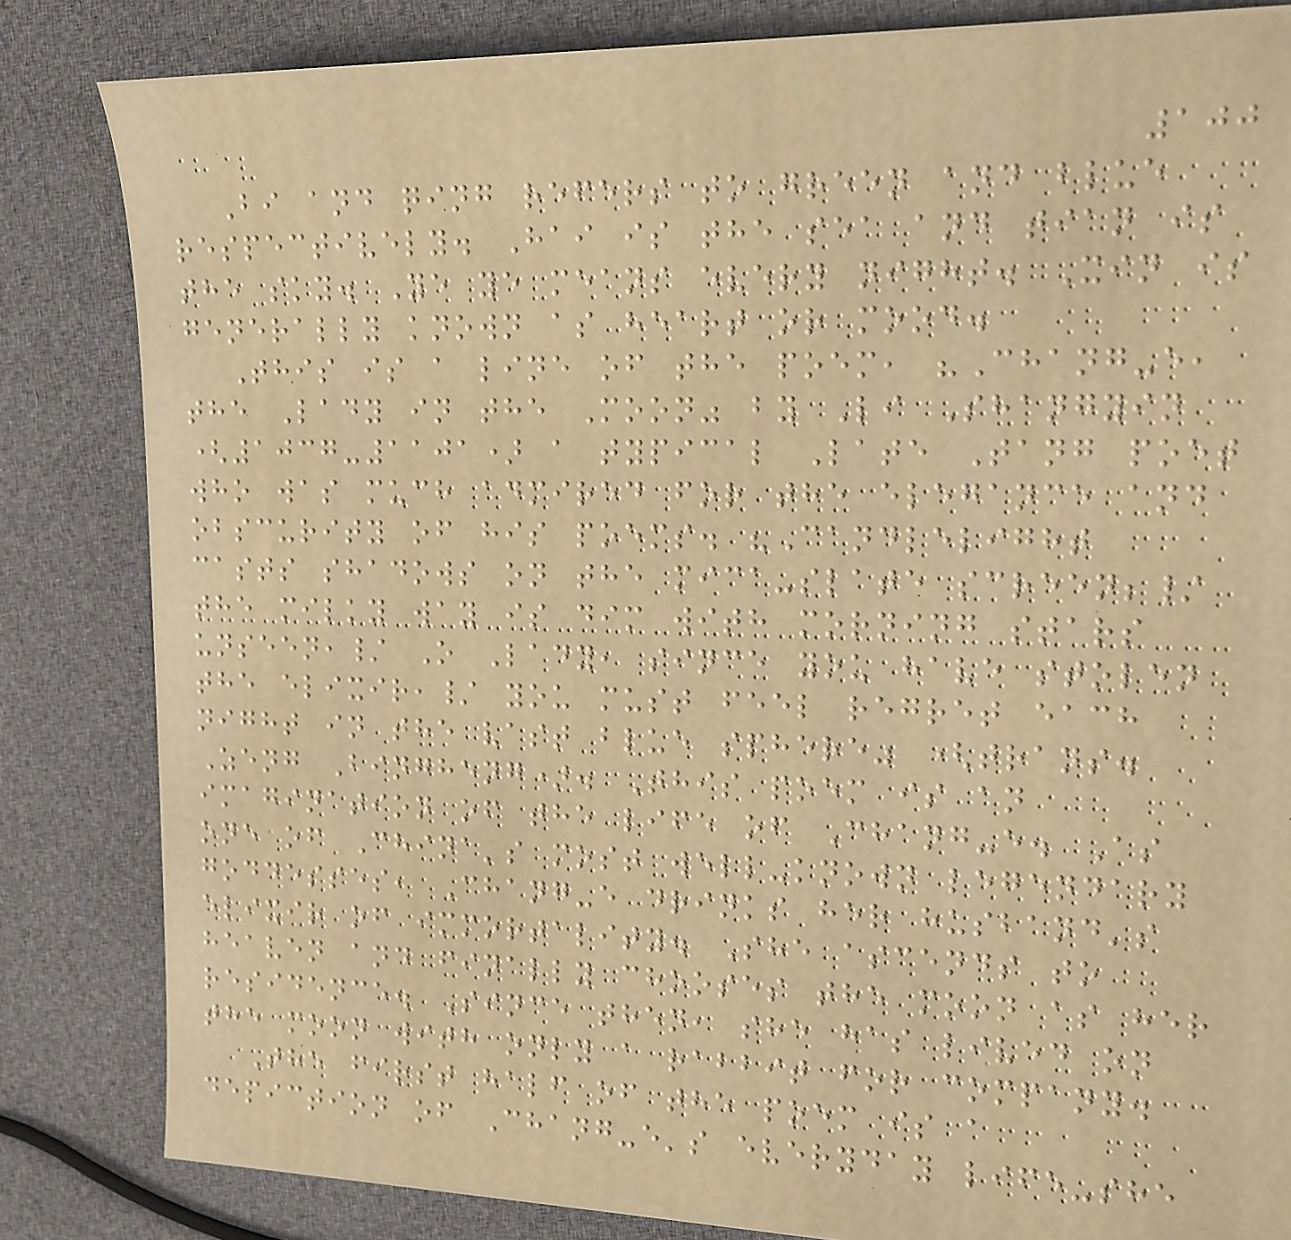100
Bi and qing refers to green and blue
respectively. Hai is the sea and tian is
the sky. Ye ye means every night. Xin is
generally known as heart or mood.
This is a line of the poem, "Chang-e,
the Lady in the Moon" by Li Shangyin
(1037-1101) a typical Late Tang poet
who was much admired for the elegance and
obscurity of his poems. "Candlelight
casts shadows on the mica-slate screen;/
the milky way is dim with morning stars
unseen,/ O Lady, since you have stolen
the elixir,/ you must feel regret each
night in the vast blue sphere" (trans.
Zeng Bingheng). This poem is an
imagination of the life of Chang-e. As
one of China's most well-known legendary
goddesses, Chang-e drinks her husband's
elixir of immortality. She ascends to
heaven and finally chooses the moon as her
residence. Since then, she has lived on
the moon with only a rabbit for company.
The first half of the poem is a
depiction of Chang-e's everyday life-she
